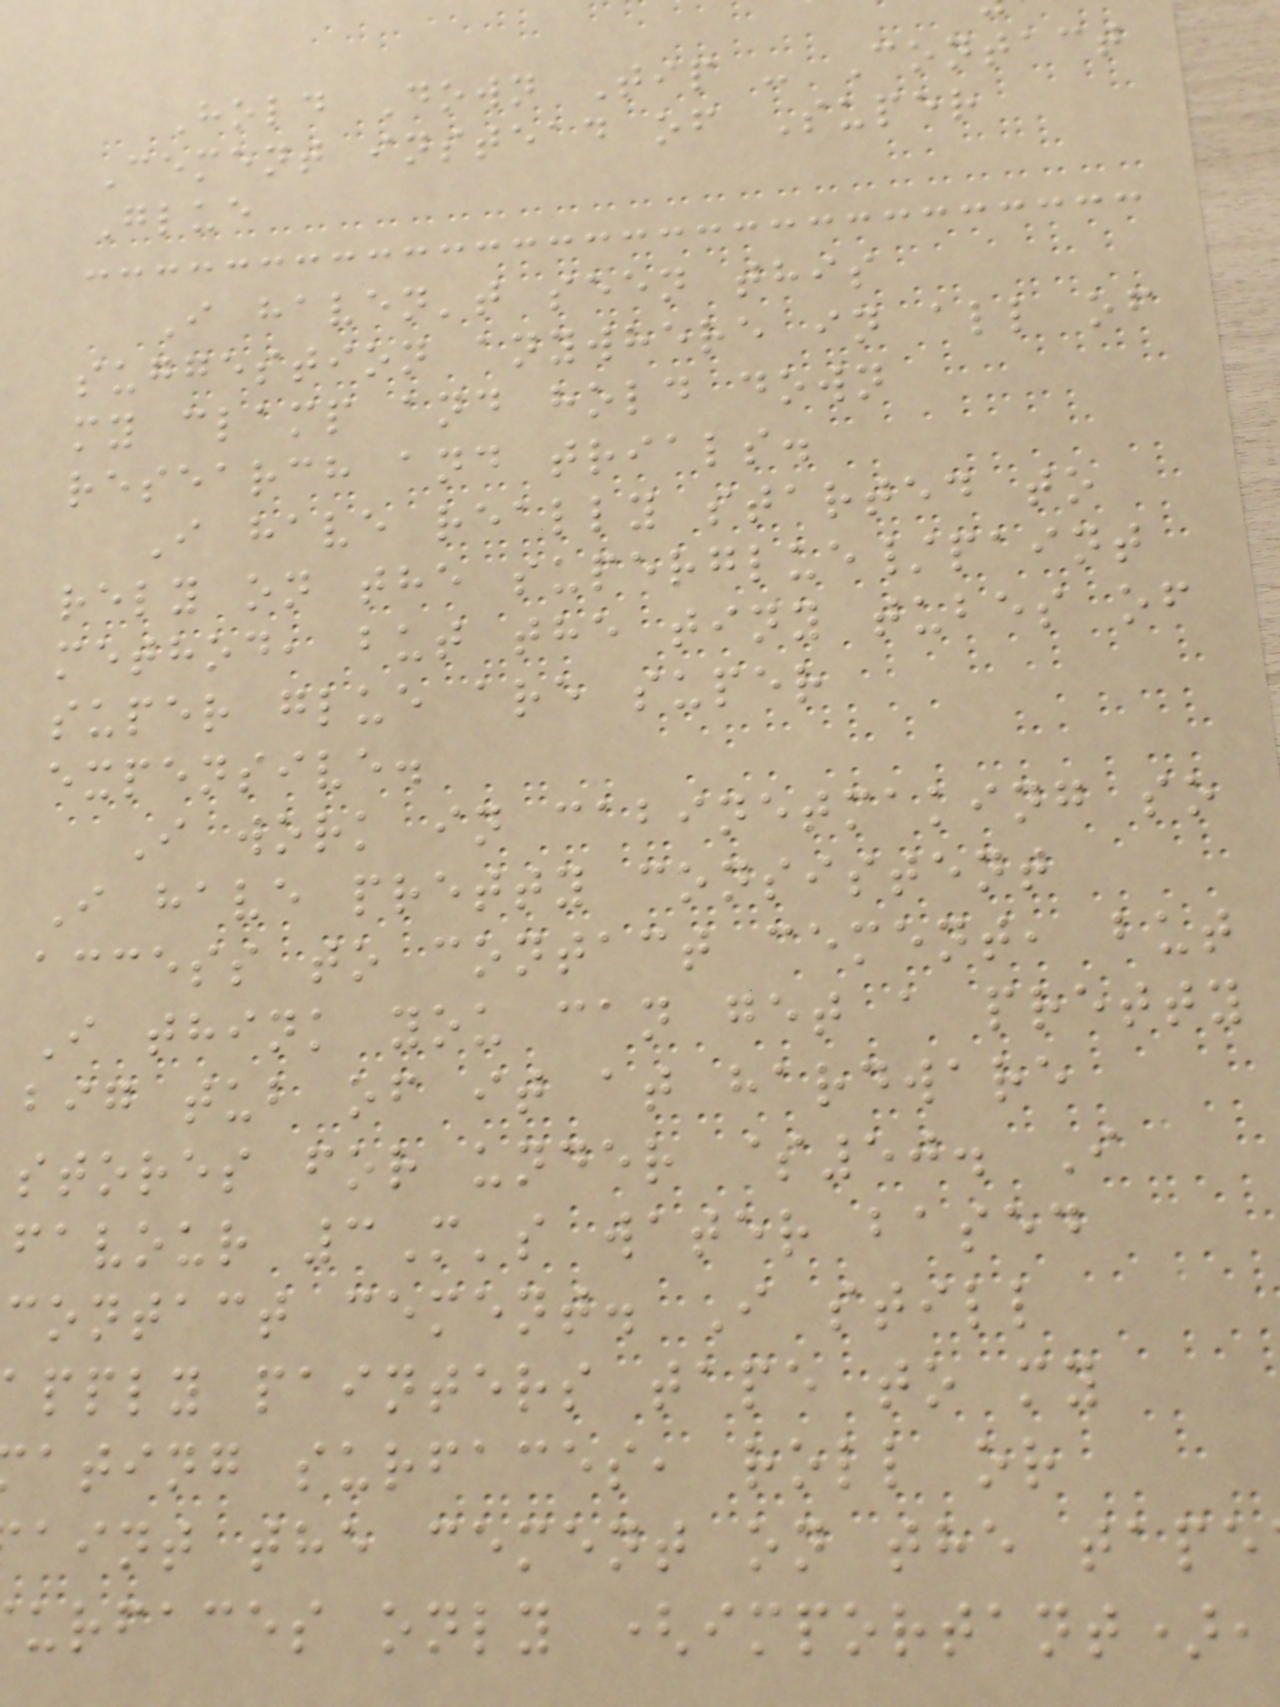Hold Down Tip - Contact
Cement instead of Super
Glue
I haven't seen this
suggestion anywhere in all of
my clamp and hold down
research and trials.
I have really started to
rely on the superglue/paint
method, but the tiny tubes of
super glue are super
expensive.
I work in cabinetmaking so
I have pretty consistent
access to contact cement, but
I think you can get a pretty
big tub of it at hardware
stores for under $50. I
favour 3M's water based
contact cement. I still
apply painters tape to my
ating surfaces, roll or
aint the cement on the tape
urfaces only (important),
